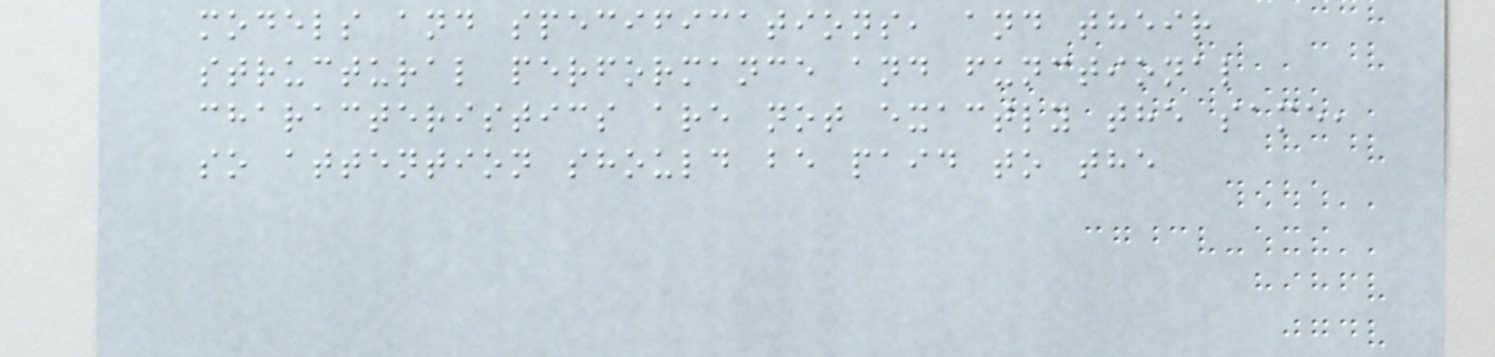models and specifications, and their
structural performance and functional
characteristics are not exactly the same,
so attention should be paid to the
